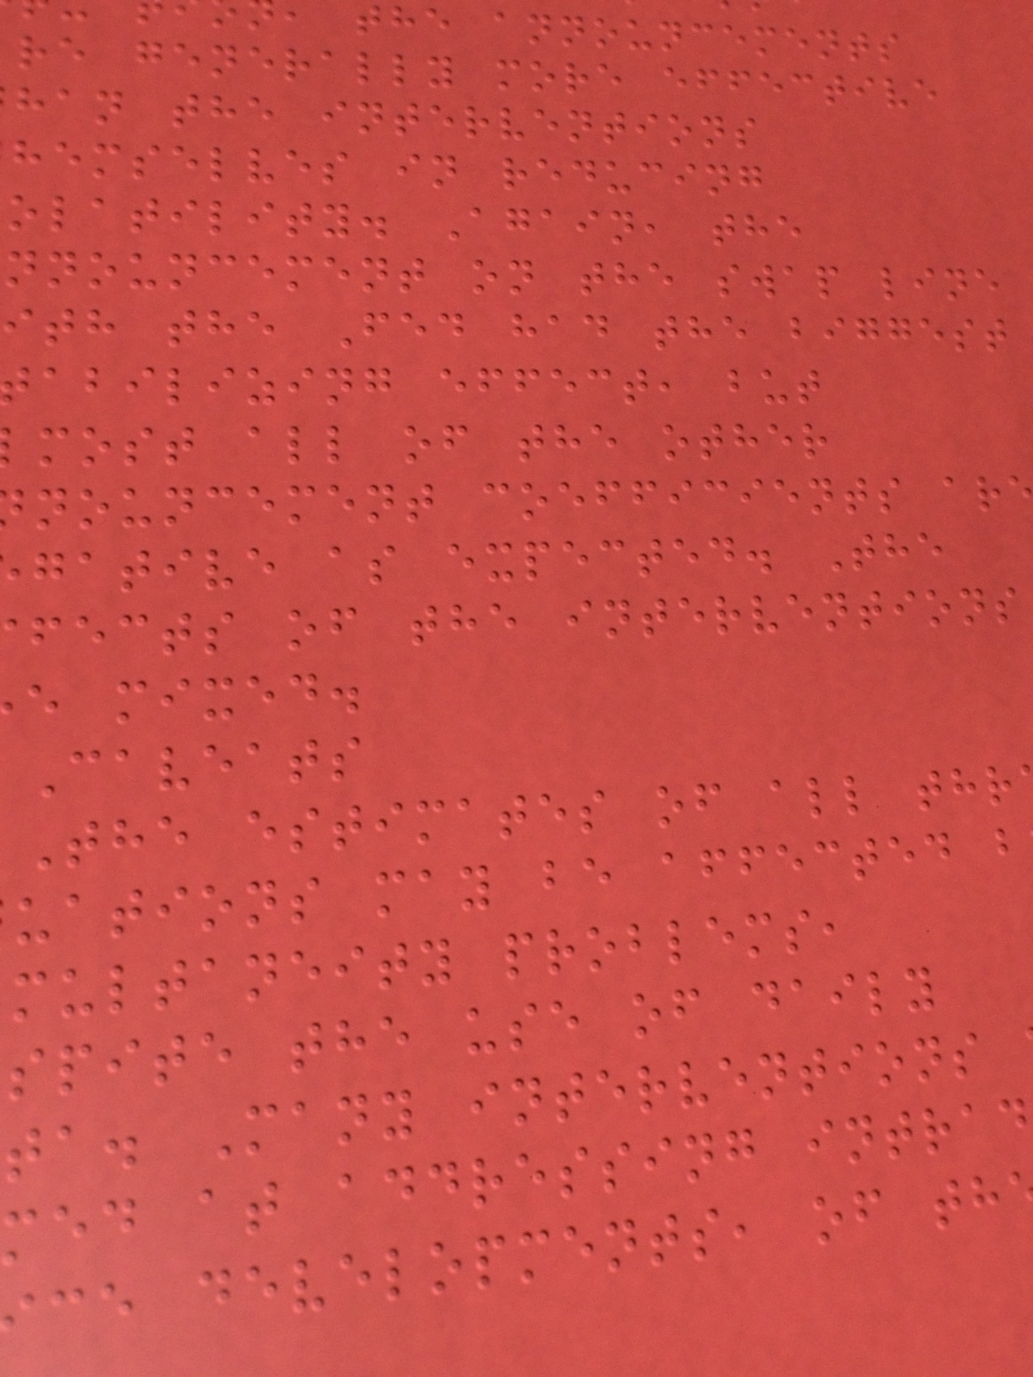the announcements
re generally more effective
han the interventions
hemselves in reducing
olatility. Again, the
nnouncement on the swap line
ith the Fed had the biggest
abilizing effect, but
most all of the other
nouncement coefficients ar
gative as expected. The
fects of the interventions
e mixed.
Caveats
The estimates of all thr
uations may be affected b
multaneity problems,
spite the use of daily
ta. Many interventions
med at addressing intrad
ce developments, of th
